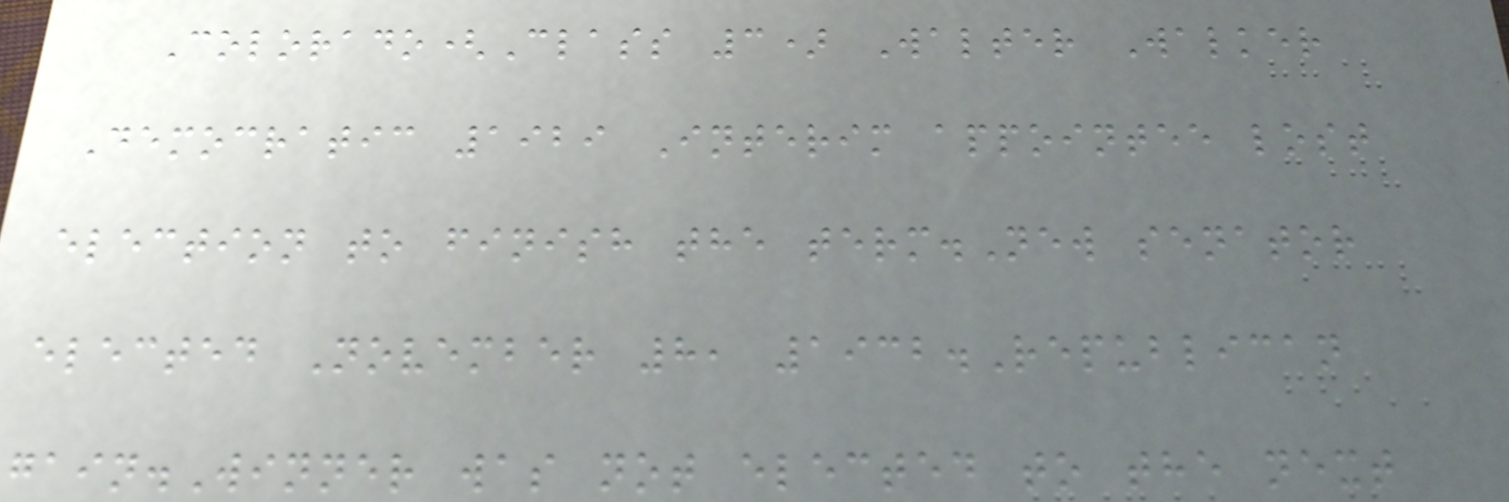Colorado(Class 3) Walter Walker
Democratic 1929 Interim appointee lost
election to finish the term.New senator
elected November 8, 1932.Republican
gain.Winner was not elected to the next
